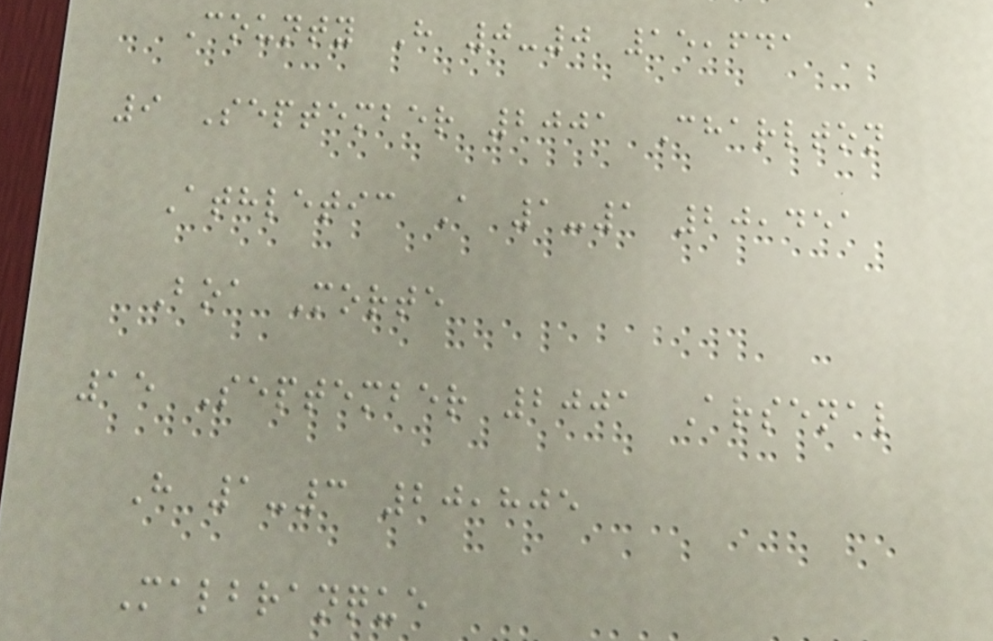County H 0-0 15,641
9 September 2001 Charlton
Athletic A 1-1 20,451
Boa Morte
15 September 2001 Arsenal
H 1-3 20,805
Malbranque
